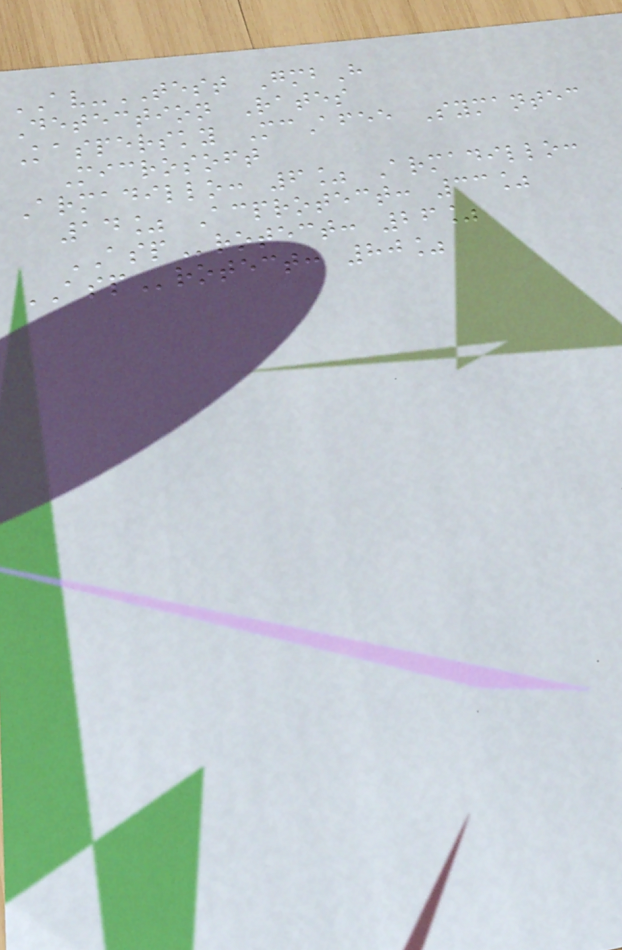AV-TEST GmbH
Detection Rates
Kaspersky McAfee Symantec
Microsoft
Armadillo: 6% Armadillo:
14% Acprotect: 33%
ASProtect: 26%
ASProtect: 80%
